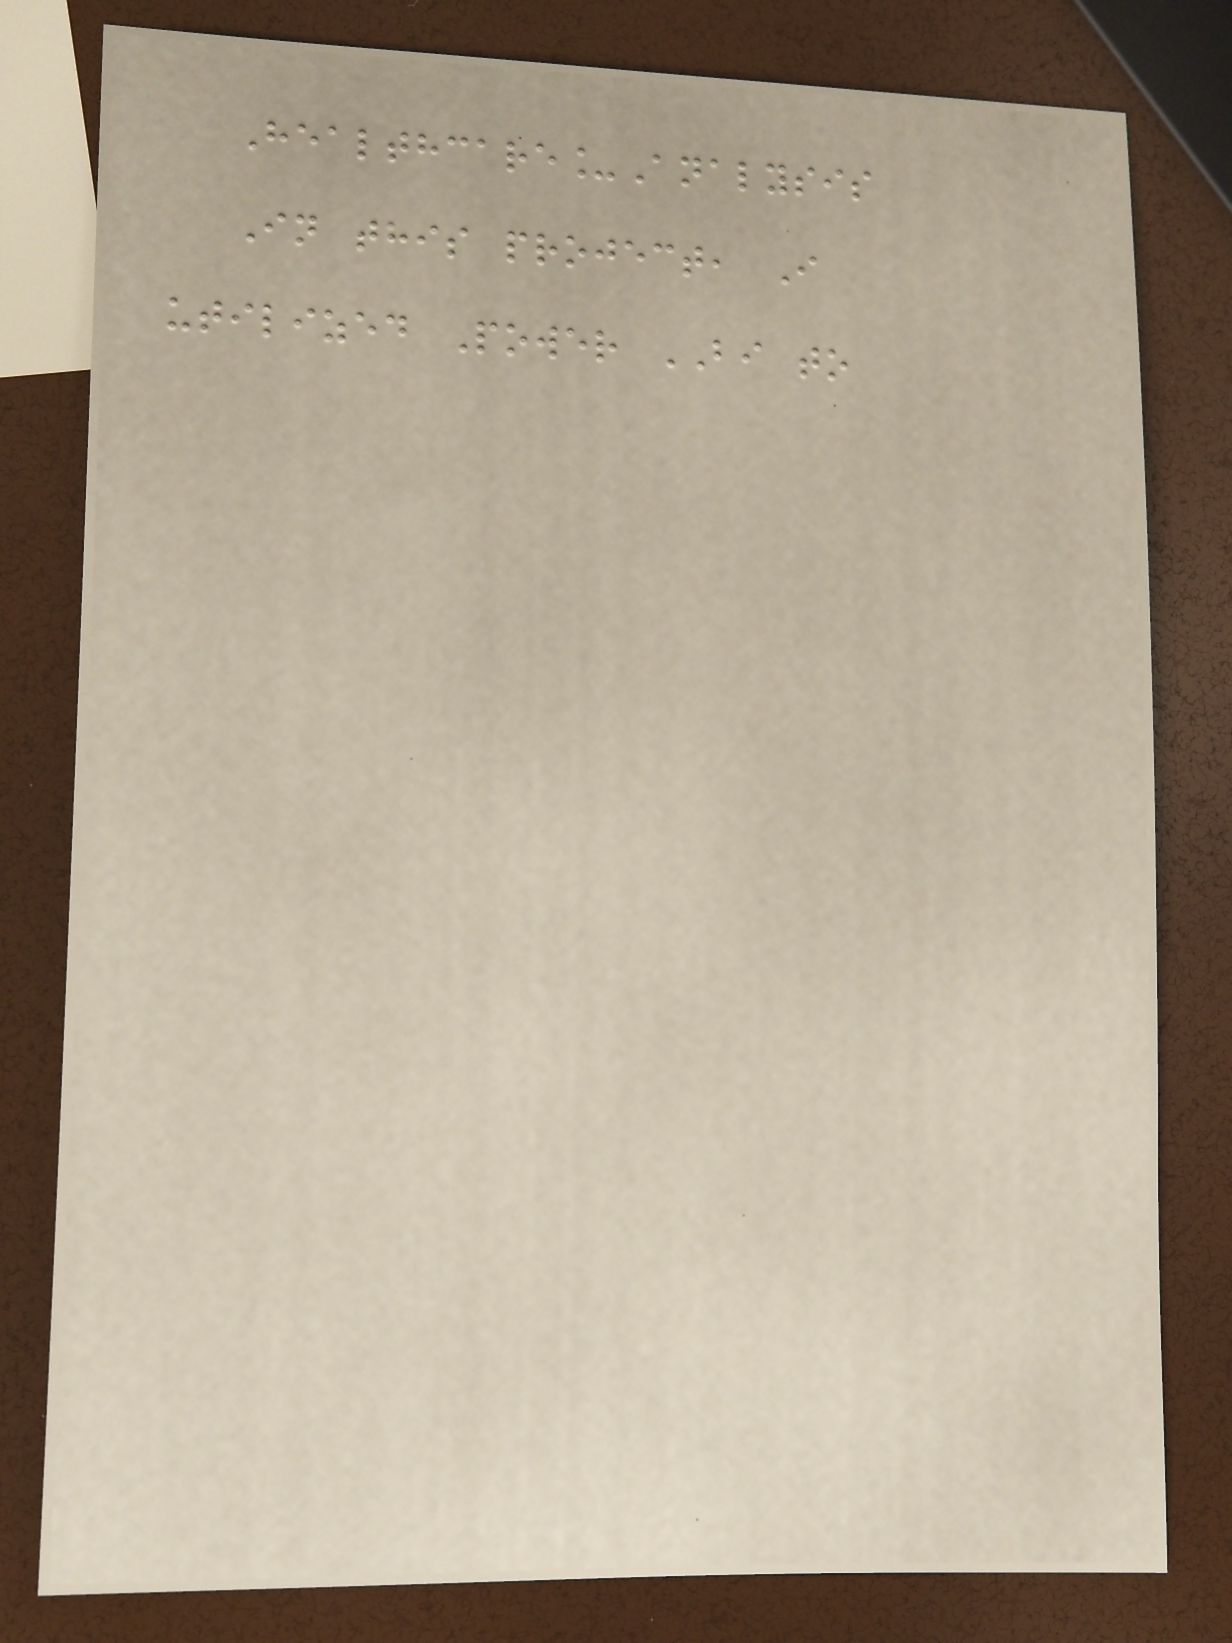Healthcare_Analysis
In this project, I
utilized Power BI to
